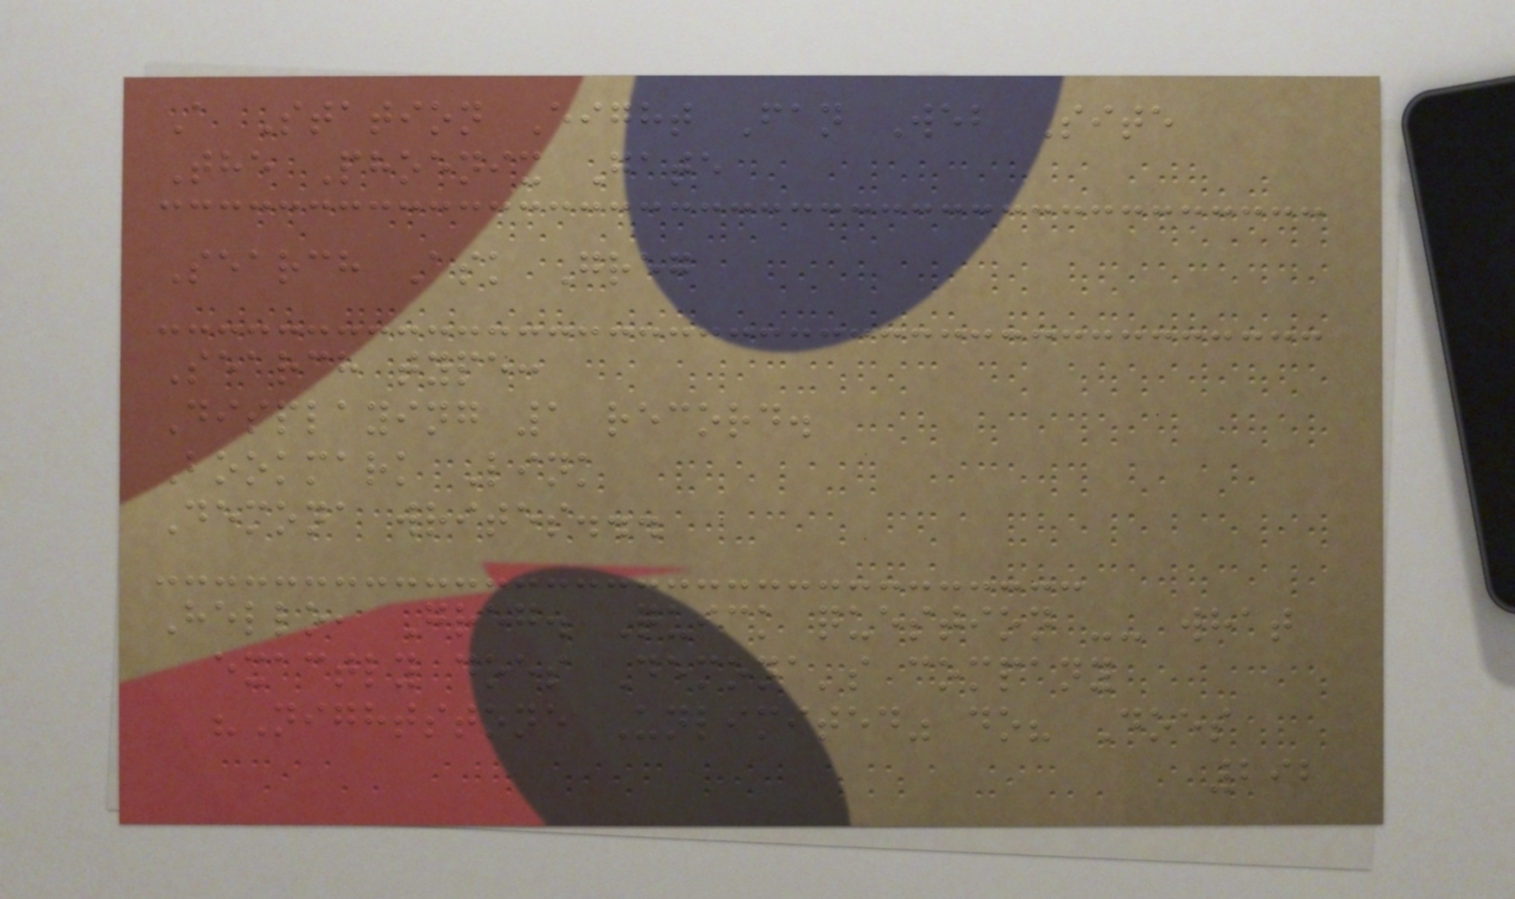A Station Eight Fan Web Site
The Phoenix Gate
Search Ask Greg
Search type:
Displaying 1 record.
Bookmark Link
Demona writes...
Hello, Greg. Quick question -- what
exactly does Demona's company
"Nightstone Unlimited" do? Does
292
